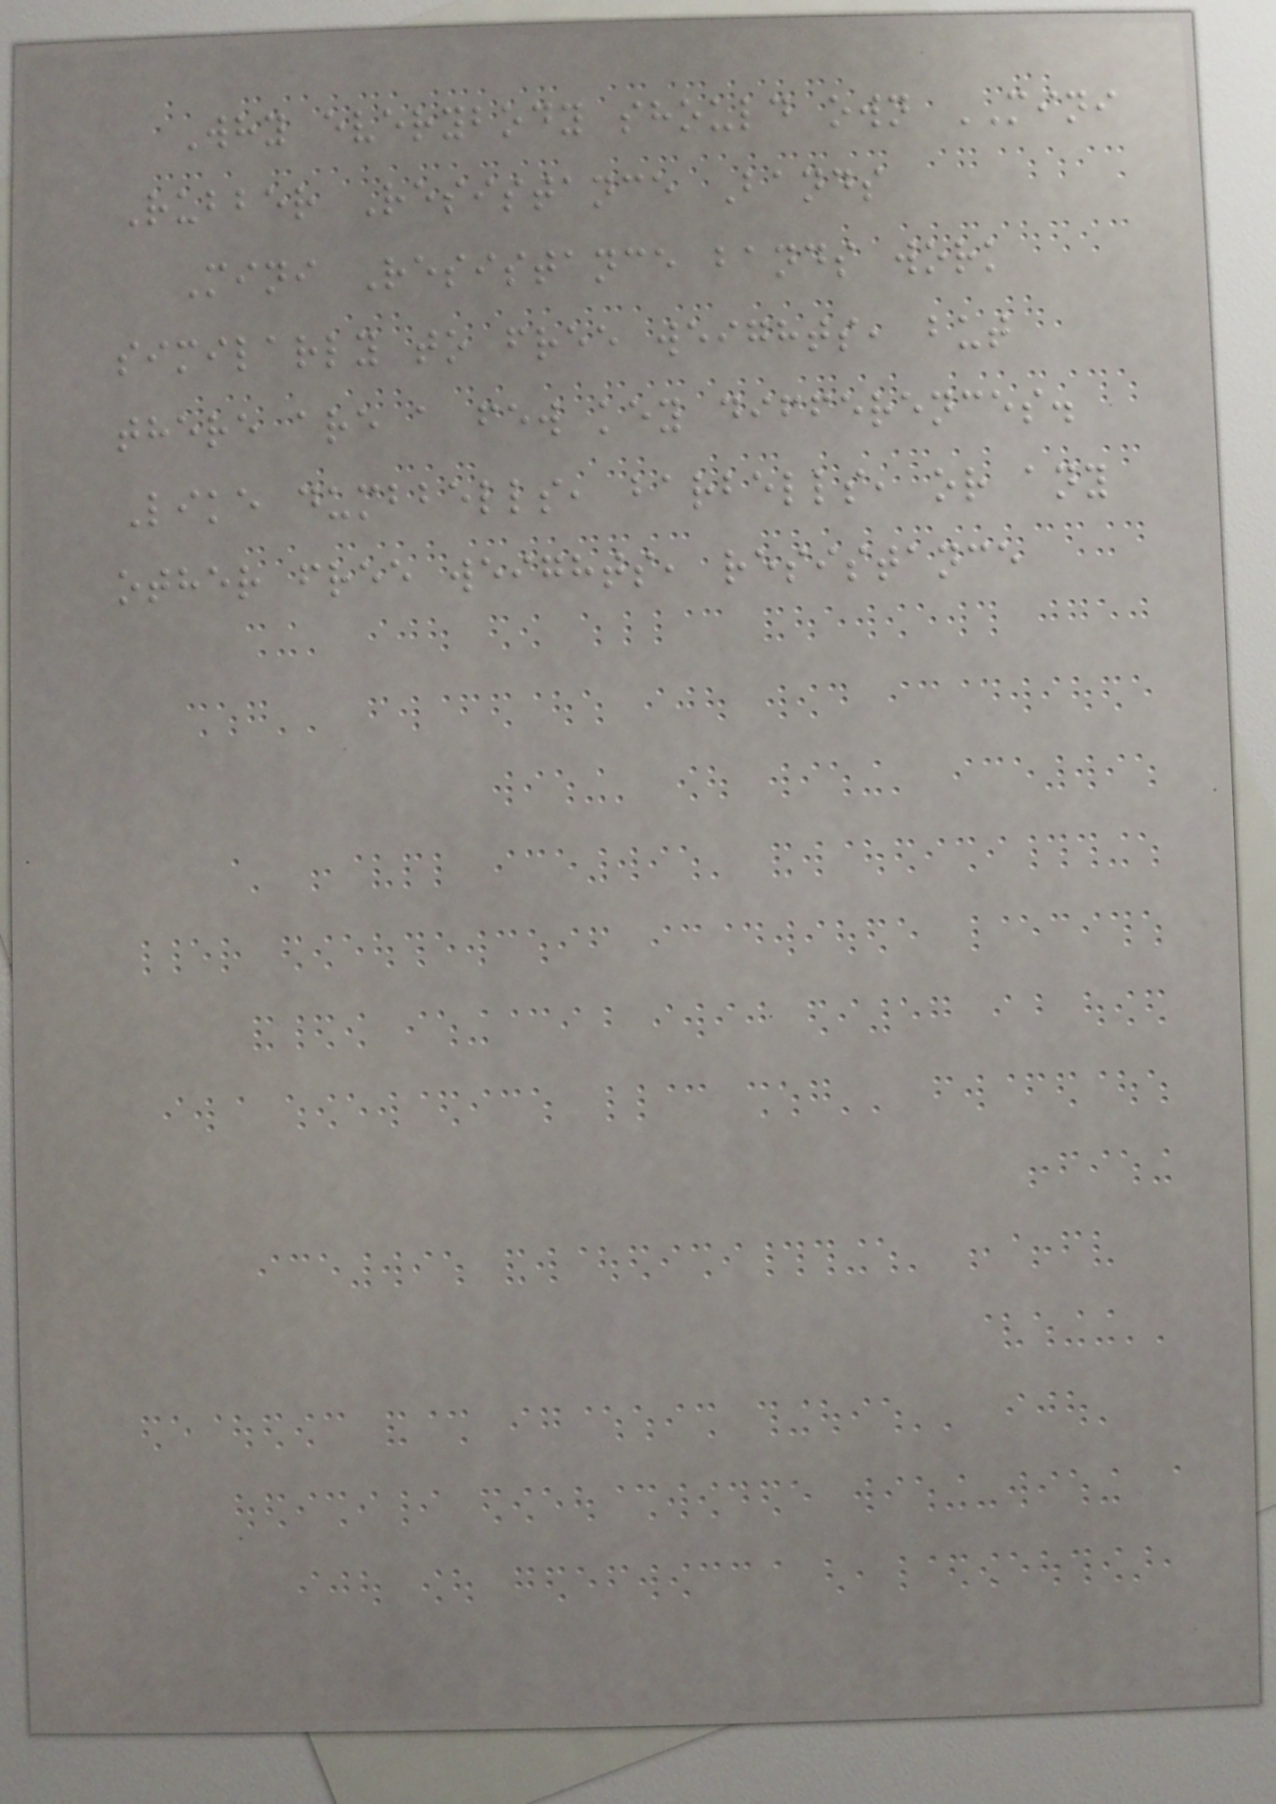Why everybody should own MINI
Rubber Resistance Bands
Mini Resistance bands work
similarly to free weights, but
there are a few key differences.
Like dumbbells, barbells, or any
other free weights, resistance
